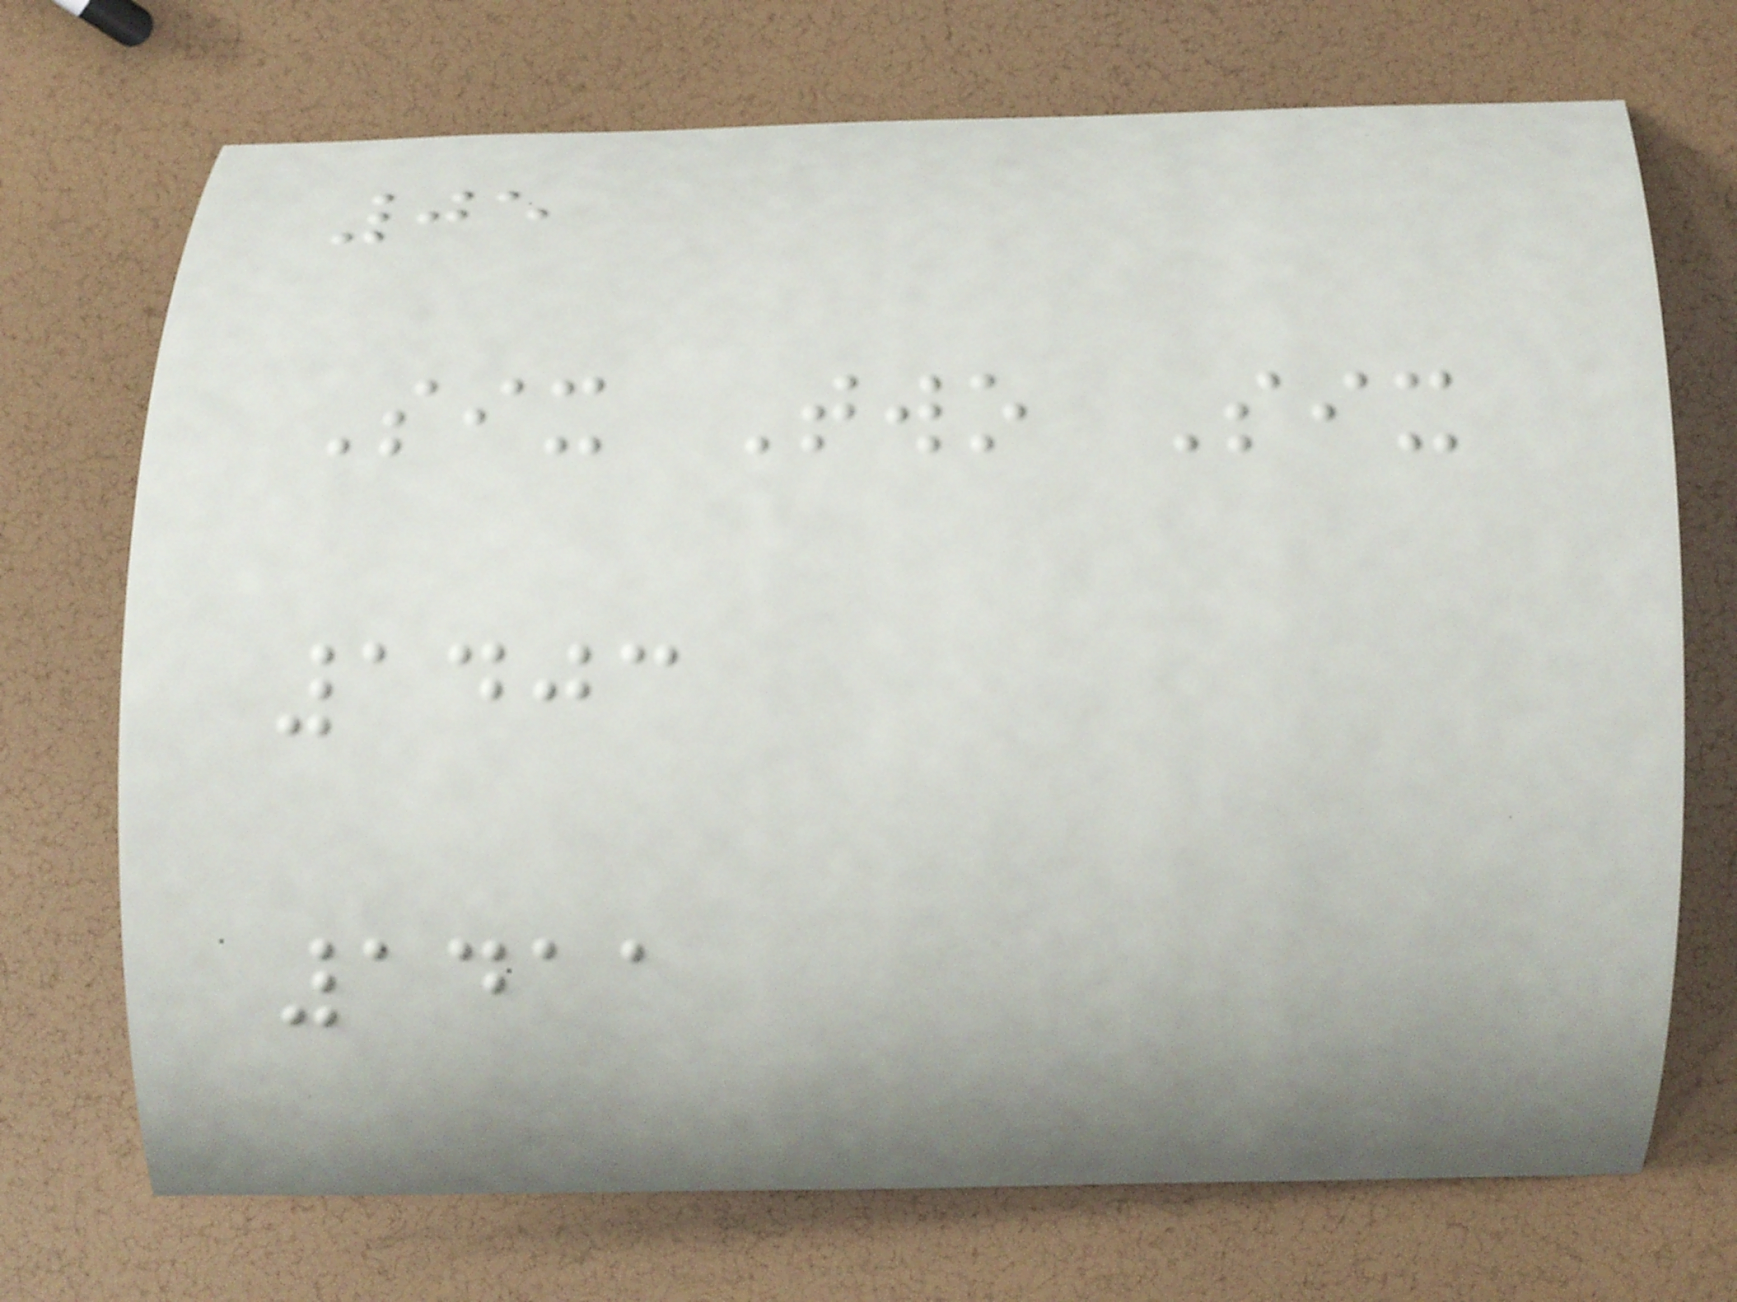05
Six Two Six
1403
1411
